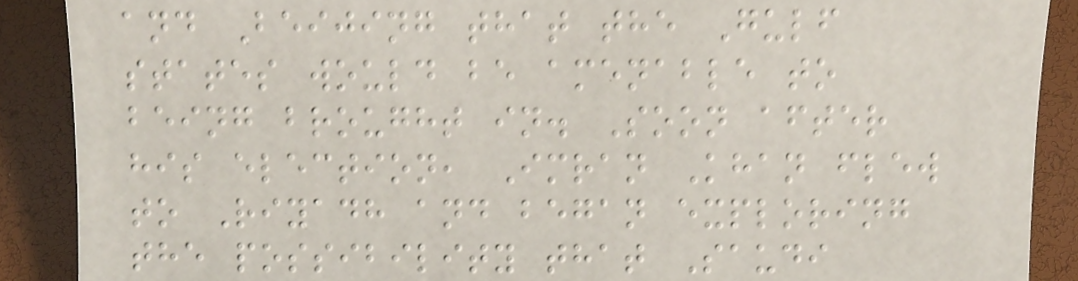and Beijing that the Gulf
states would be amenable to
being brought in. Soon after
his election, Imran Khan flew
to Riyadh and began exploring
the possibility that Saudi
